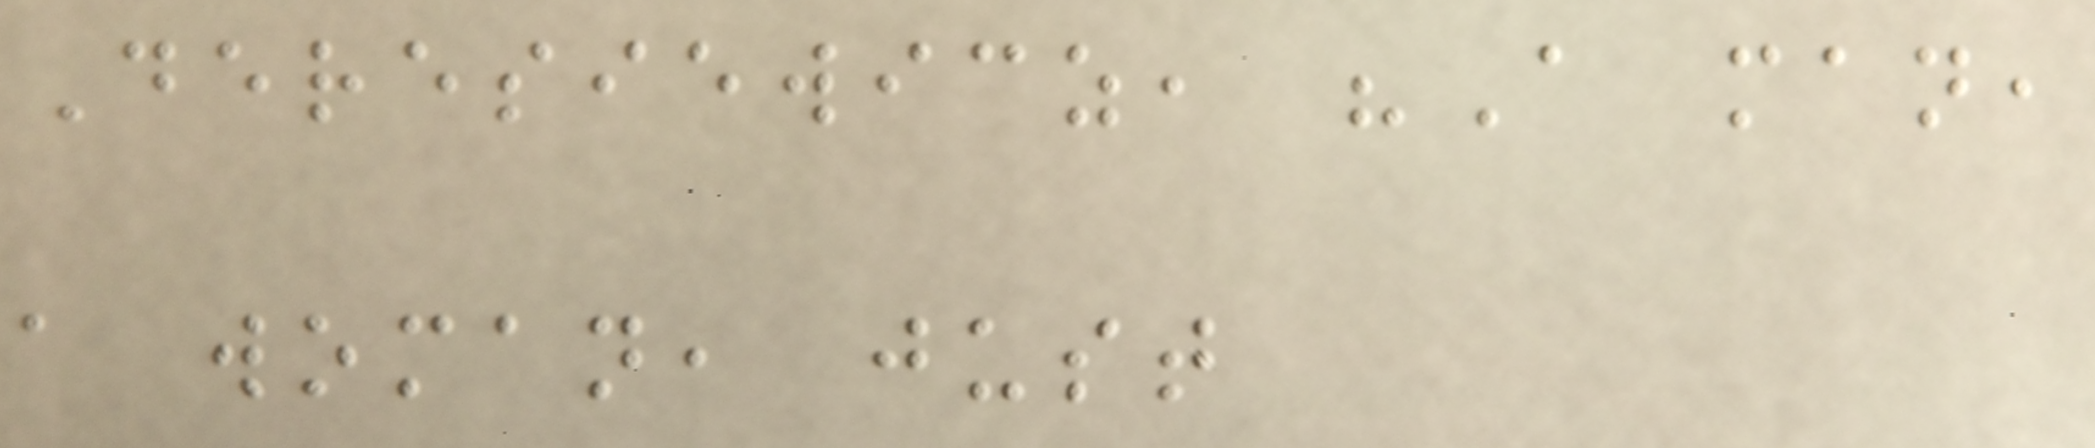Deresiewicz, "A man,
a woman, just
